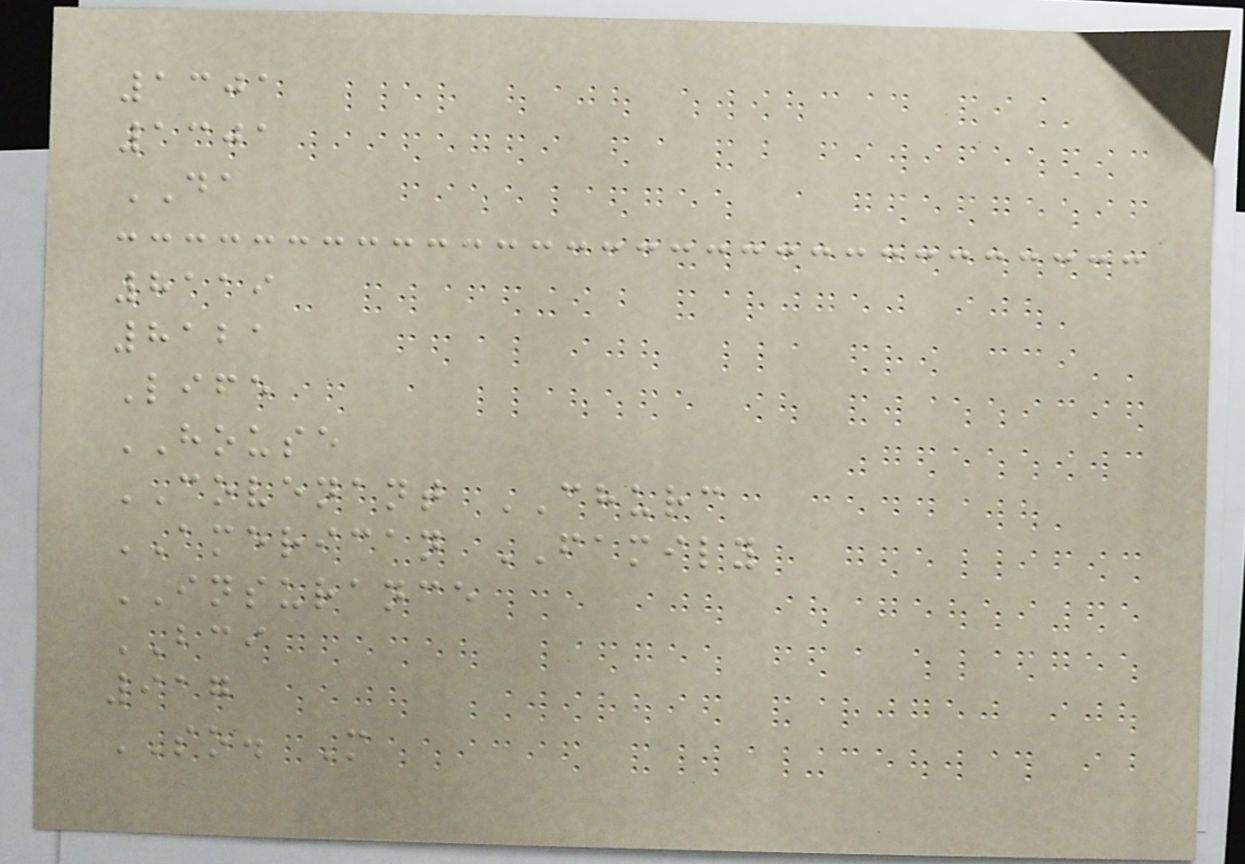1301
1301
DA
8119
8121
Life
HOUSE
COVENANT CHURC
AMERICAN FAMILY
INSURANCE
BCI
917
SO. M
